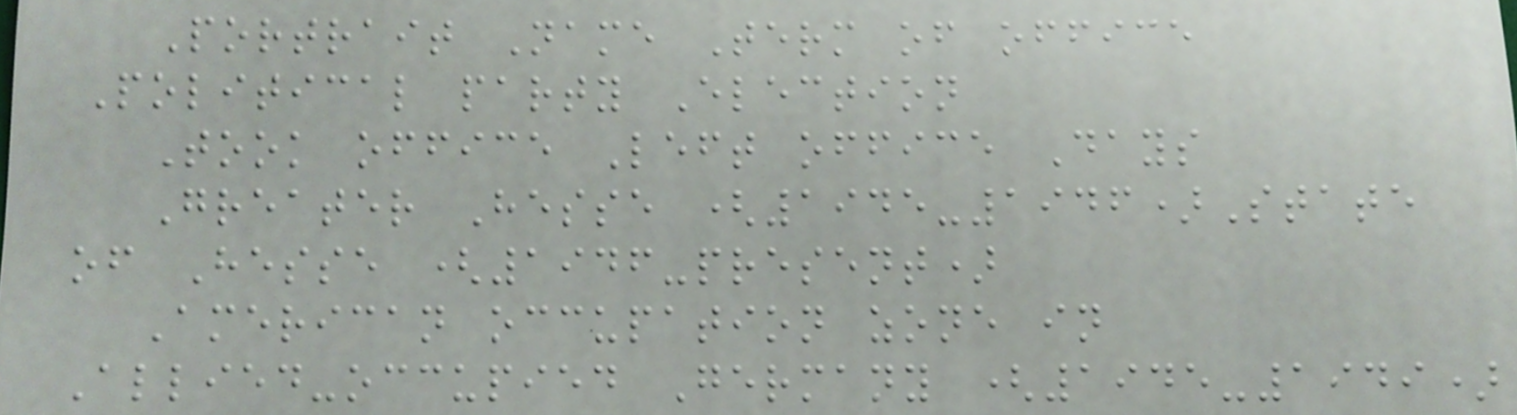Portrait Name Term of office
Political party Election
Took office Left office Days
Greater Hesse (1945-1946)State
of Hesse (1946-present)
American occupation zone in
Allied-occupied Germany (1945-1949)
